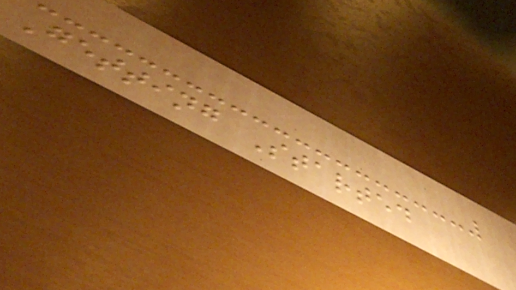Getting Started
